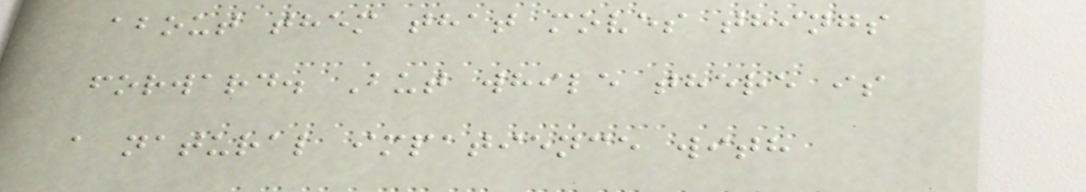about them that moves things
forward. But while there is
a natural impatience with
